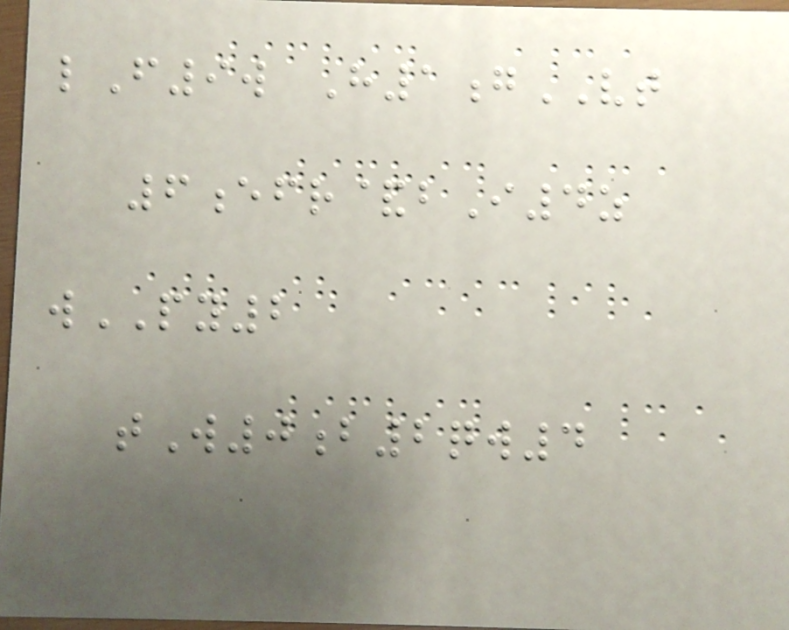lF9w H1gVT
6efr&bI4z
wPY2
tW0b2qw4
